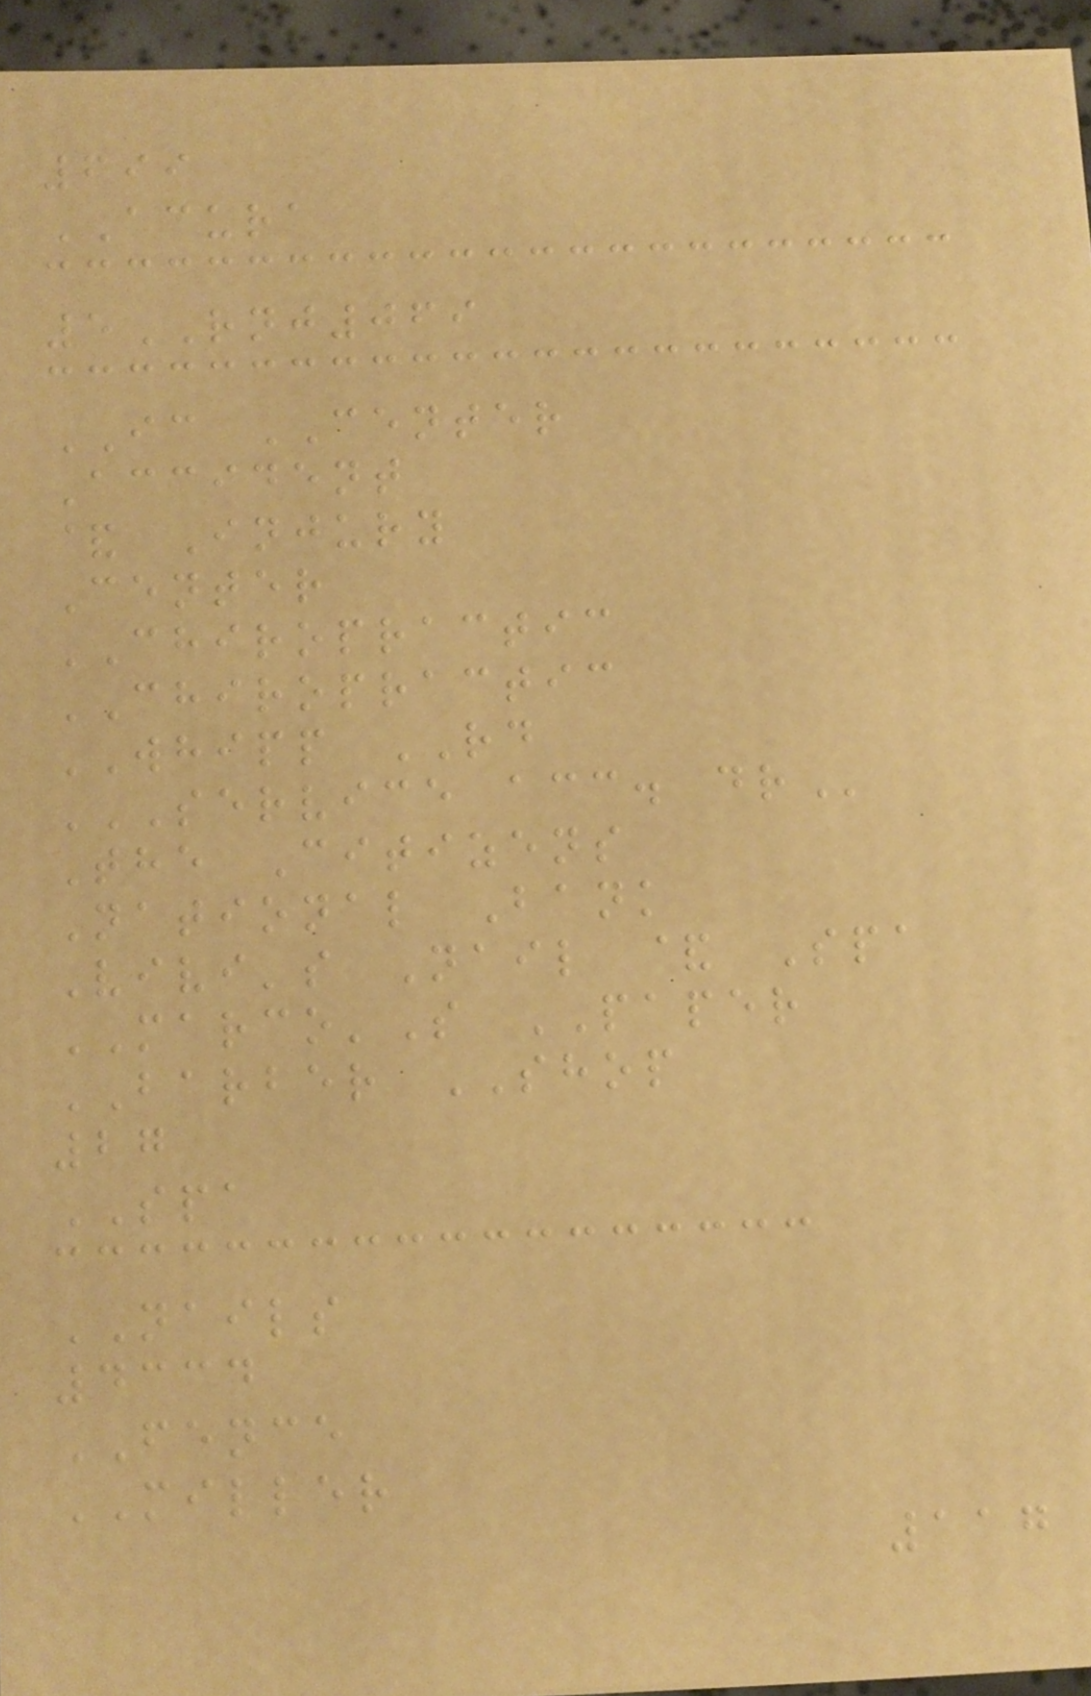699
ACURA
5RNJ069
IC CENTER
Accident
& Injury
Center
CHIROPRACTIC
CHIROPRACTIC
WHIPP RD
SERVICE ACC. DR
The Citizens
National Bank
Vivi's Nail & Spa
MARCO'S PAPER
BARBER SHOP
27
SPA
NAILS
4334
FENCE
MILLER
117
